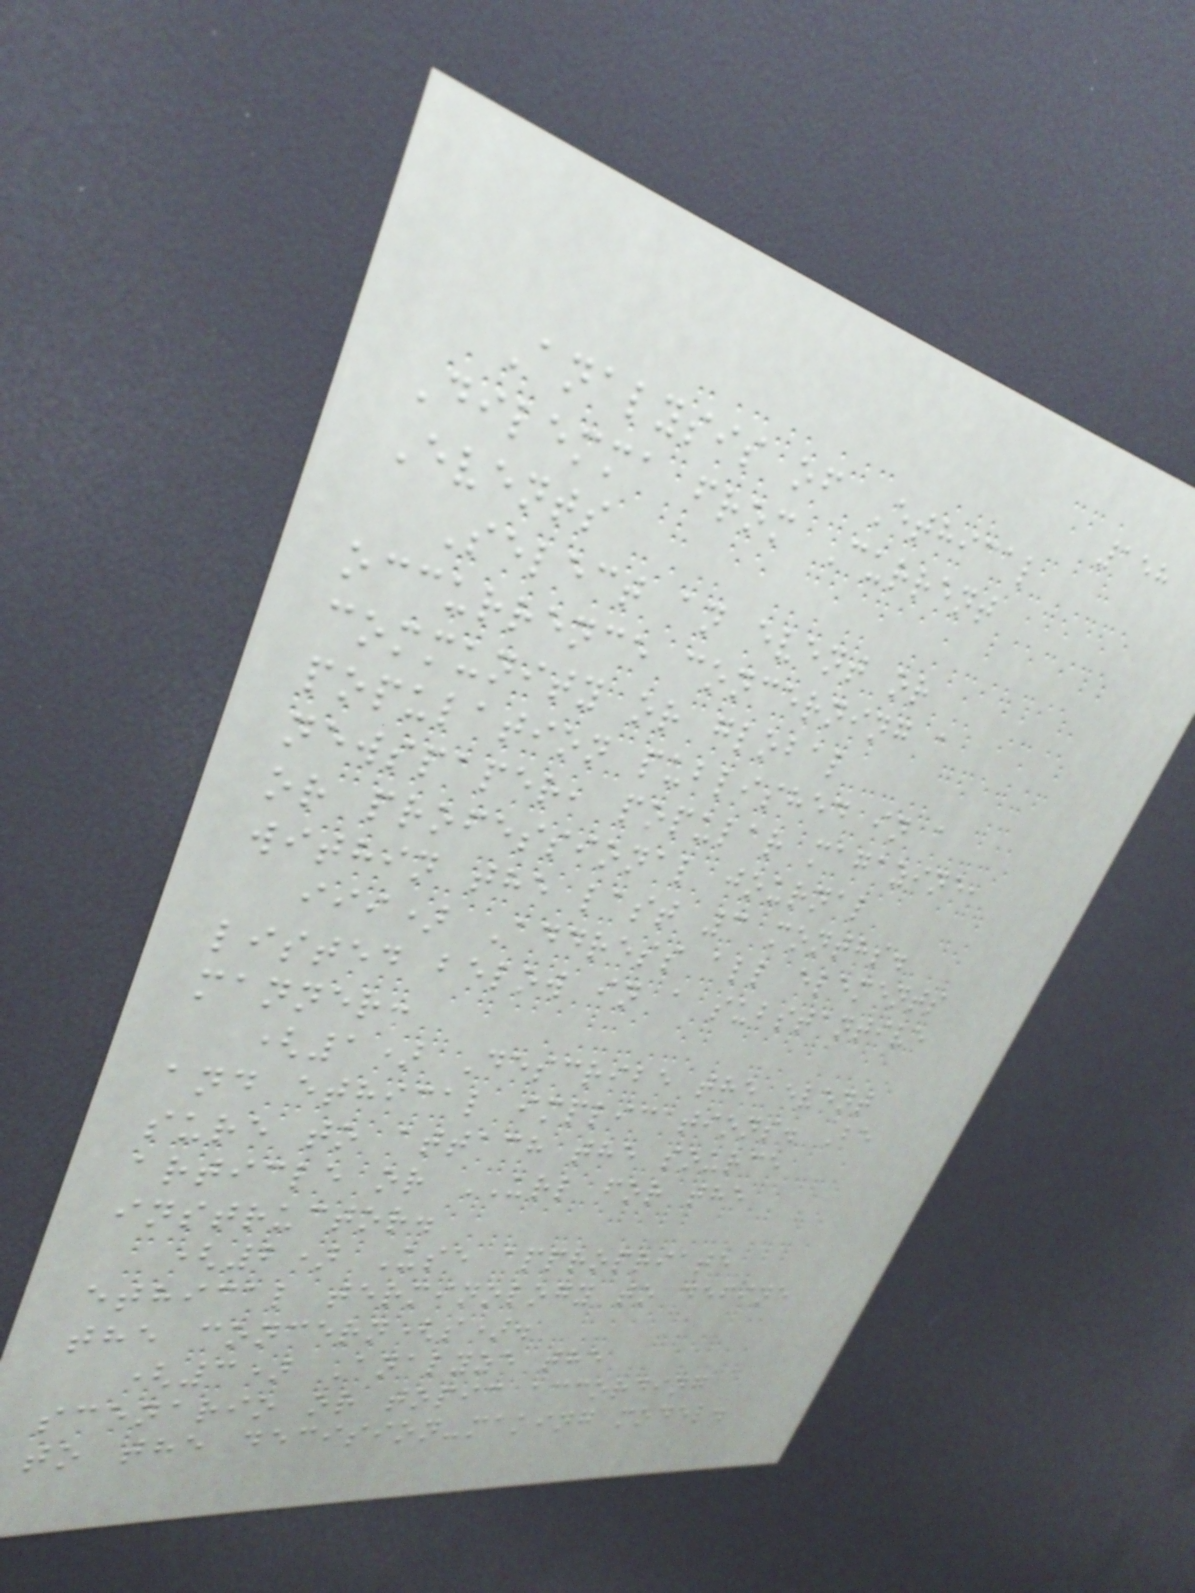158
Analysis of Ethical
Dilemma from Current
Events
Select an event or
occurrence concerning a
community or global
population published in a
newspaper, popular magazine,
or professional journal
within the last 3 months.
iii) Address all elements
listed below in a substantive
manner:
(1) Describe the event
and ethical implications. Be
sure to attach the source
article or URL for the
instructor.
(2) Use appropriate
ethical terminology to define
the concern(s).
(3) Analyze the
scenario or topic according
to the decision-making model.
